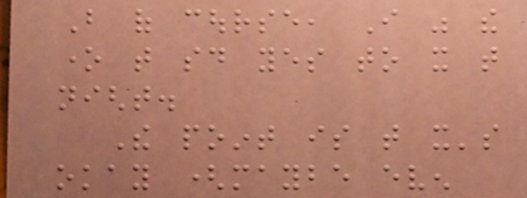But of course, I was the
one that said yes to it that
night.
The point is that it's
okay (maybe even
